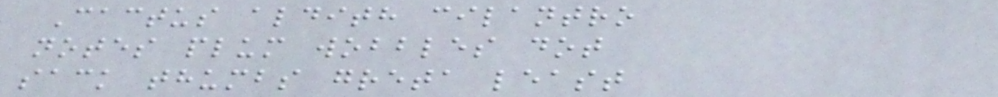Cactus aldith cilantro
notes plum wobbles dot
sack thumbs greta least
